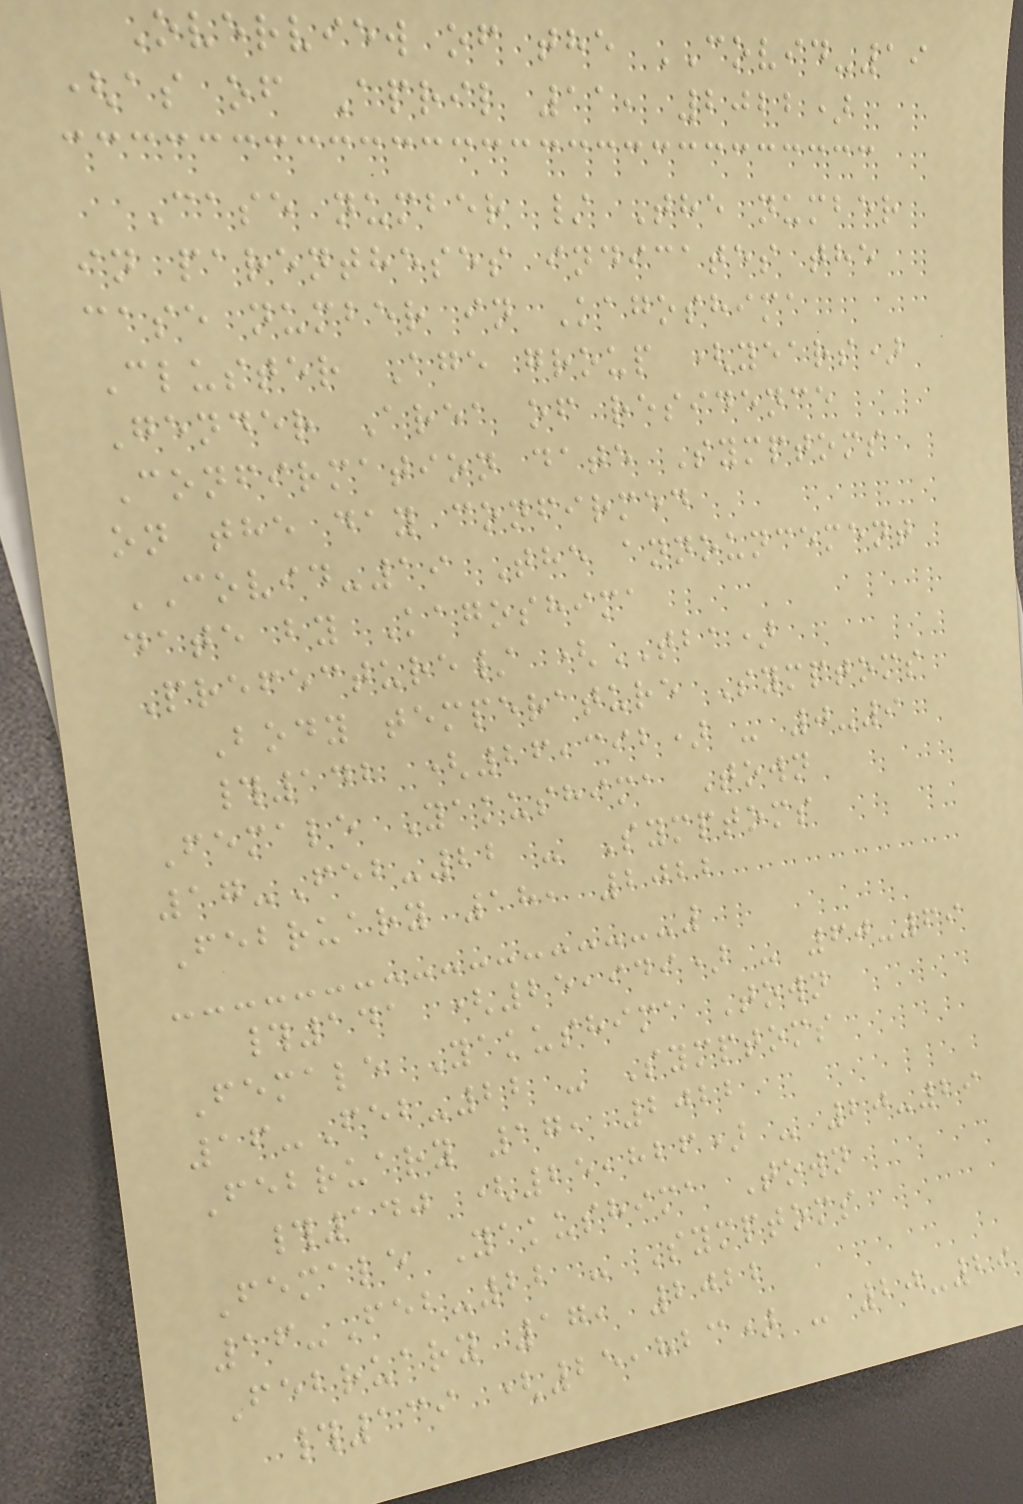Overview of the COVID-19
(as of April 11, 2022)
Case number / The number
in parentheses indicates the
case number in Kagoshima
Cluster Age group (years)
Gender Area of residence
Confirmation date Symptoms
on the day confirmed
COVID-19 The announcement
date by Kagoshima
Prefecture/ (TBA)
Body temperature Symptoms
#142 (26,392) - 0-9
Female Yakushima Town
17-Feb-22 - Symptoms
February 18, 2022
#141 (25,949) - 60-69
Female Yakushima Town
16-Feb-22 - Symptoms
February 17, 2022
#140 (25,826) - 20-29
Female Yakushima Town
16-Feb-22 - Symptoms
February 17, 2022
#139 (25,823) - 20-29
